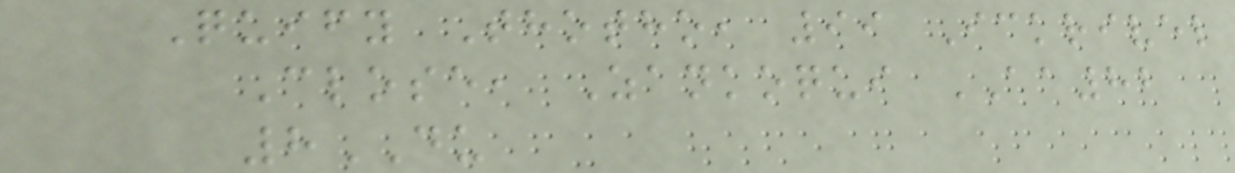Quify Thotho, 99 Ickrivel
Close, Zankoqui AA82
8DU
